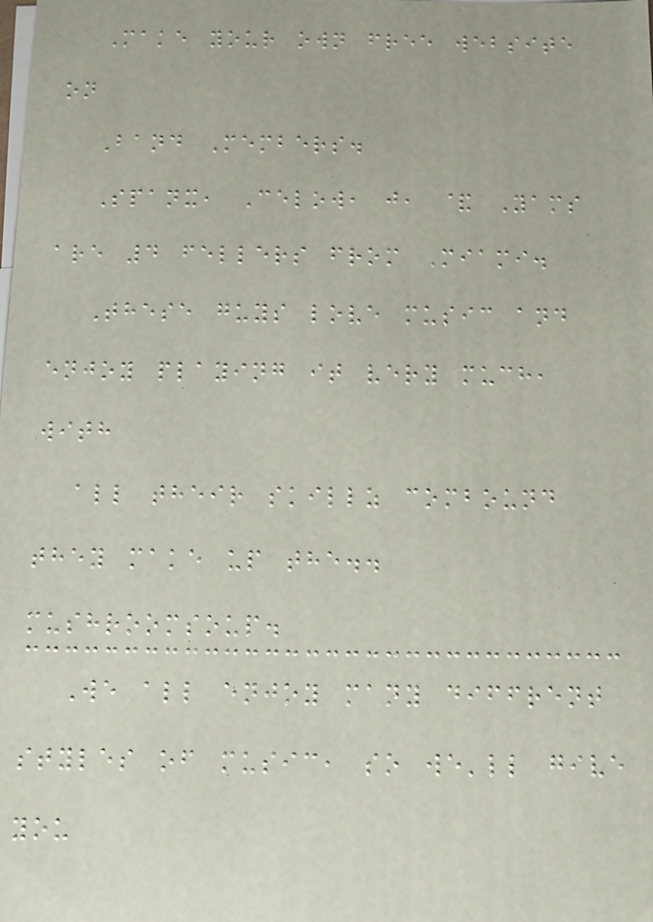Make your own free website
on
Band Members.
Spanx, Celow, j, & Yams
are 4 fellers from Miami.
These guys love music and
enjoy playing it very much,
with
all their skillz combound
they make up the..
mushroomsoup.
We all enjoy many diffrent
styles of music, so we'll give
you
